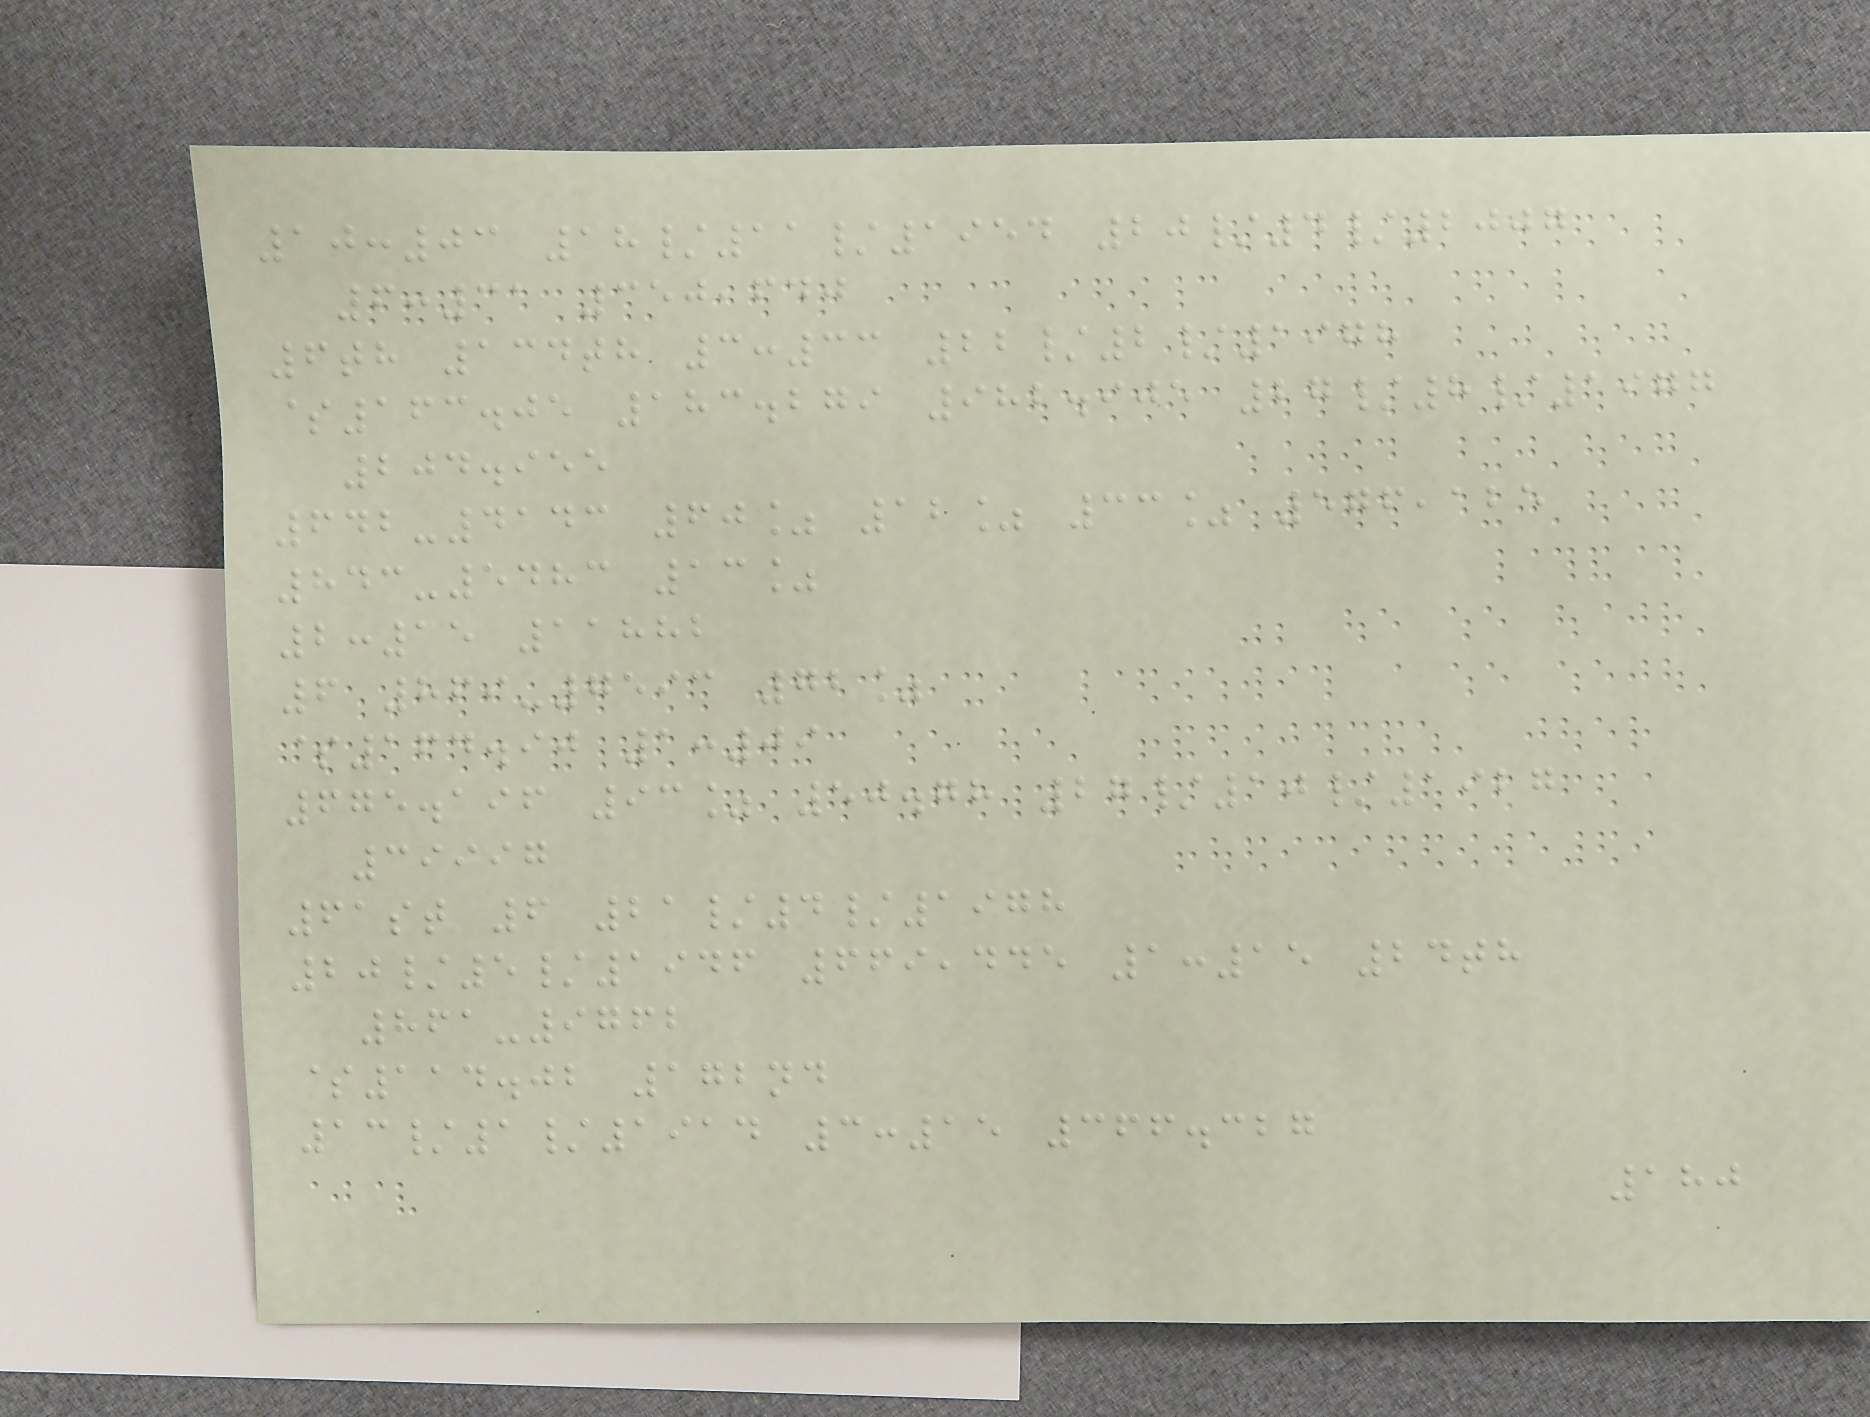10:03 18/11/1954 20/4/2007
6:31 350,640
6th 134th 3:33 22/2/1978
$163.05 183.279 982.905 27/8/1977
204.955
642-4143 60% 12% 33% 576,125
843-5483 13%
2:15 11882
6 869-7593 72%
$164.90 1:09
675.196 93% 50.78 27/10/1927
39997
61st 6 21/4/1978
20/5/1946 669,445 1:15 24th
861-9762
$114.02 172nd
13/1/1914 3:15 366.327
180
